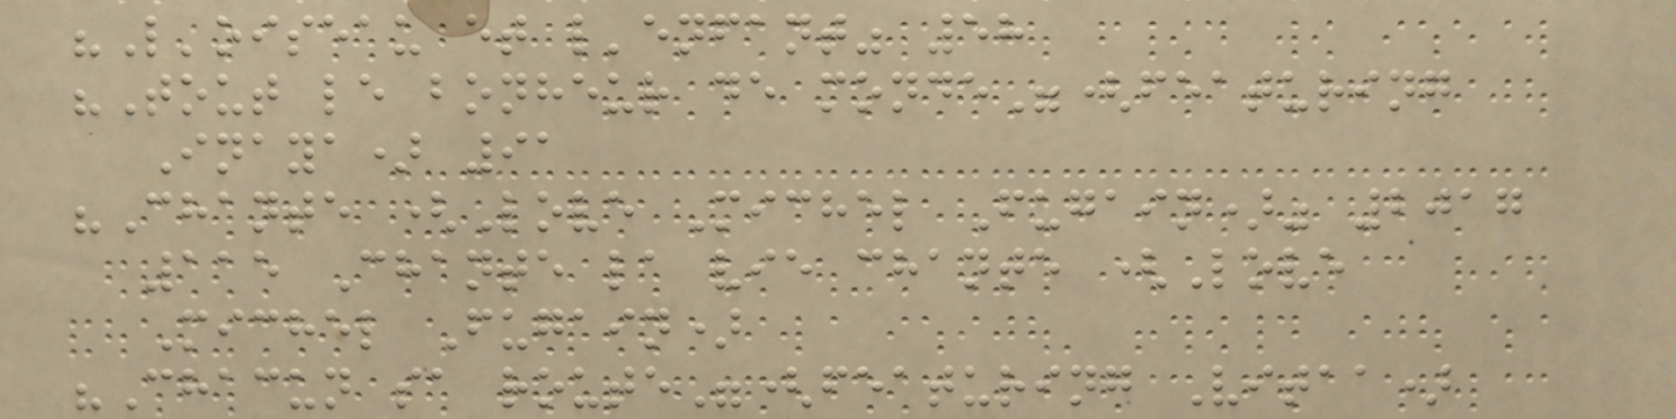"L'oiseau et l'enfant" 58
"Tout le bonheur de monde"(featuring
Inaya) 91
"Chante (Love Michel Fugain)" 2017
115 Chante la vie chante (Love
Michel Fugain)
"Chacun sa route"(featuring Vitaa)
